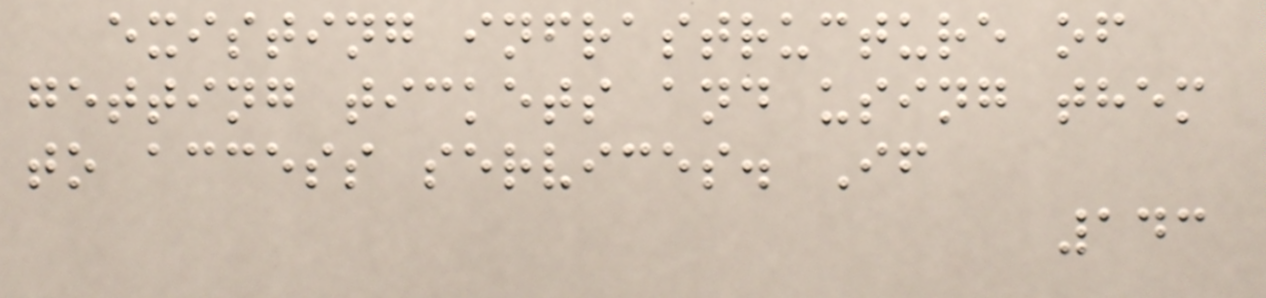existing infrastructure of
getting tickets and using them
to access services. If
143
